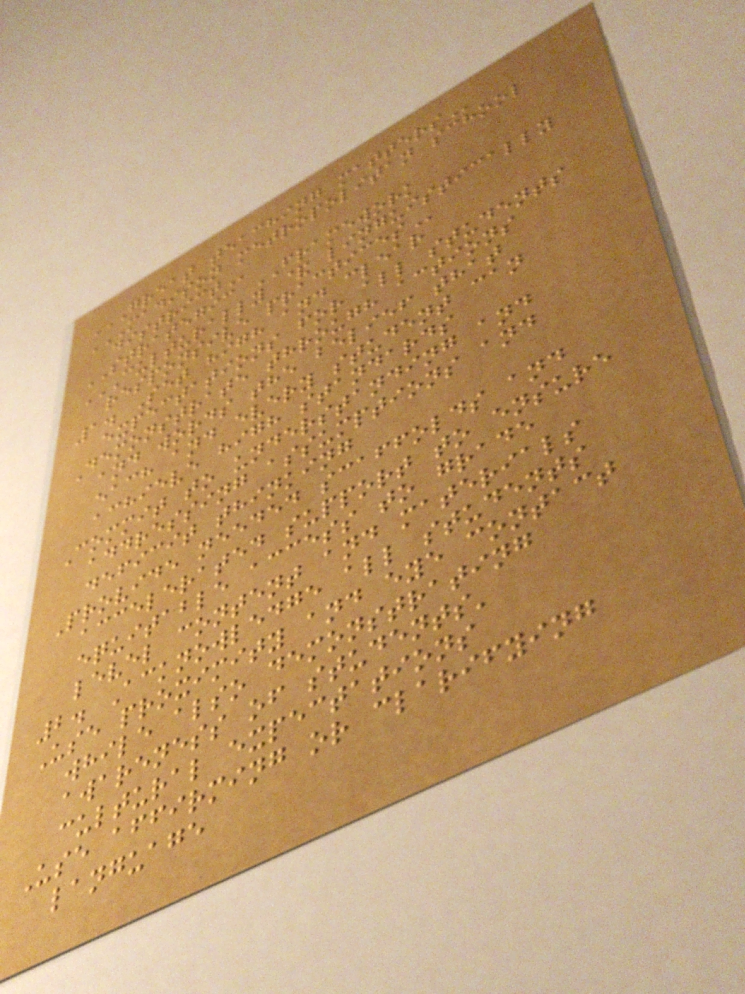GREAT TEACHING MATTERS
MADISON METROPOLITAN SCHOOL
DISTRICT
STRATEGIC FRAMEWORK
CULTURALLY & LINGUISTICALLY
RESPONSIVE PRACTICES
1. Set high and clear
expectations for all students
Demonstrate through actions
and words the belief that
each and every student can
achieve high standards
Commit to understanding and
addressing assumptions and
deficit thinking
Provide needed scaffolds and
accelerated support to ensure
equitable access to grade
level content and materials
2. Acknowledge all students
Use proximity and eye contact
while also demonstrating
awareness of students'
cultural expectations
Use affirming or clarifying
language
